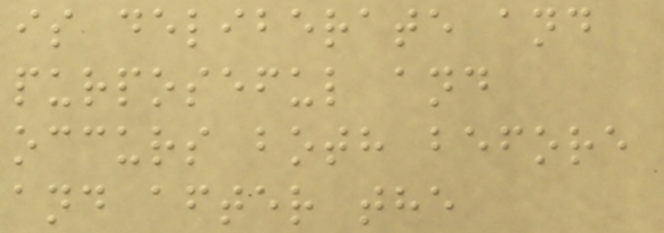is deliberate and
purposeful and
occurs both before
and after the
